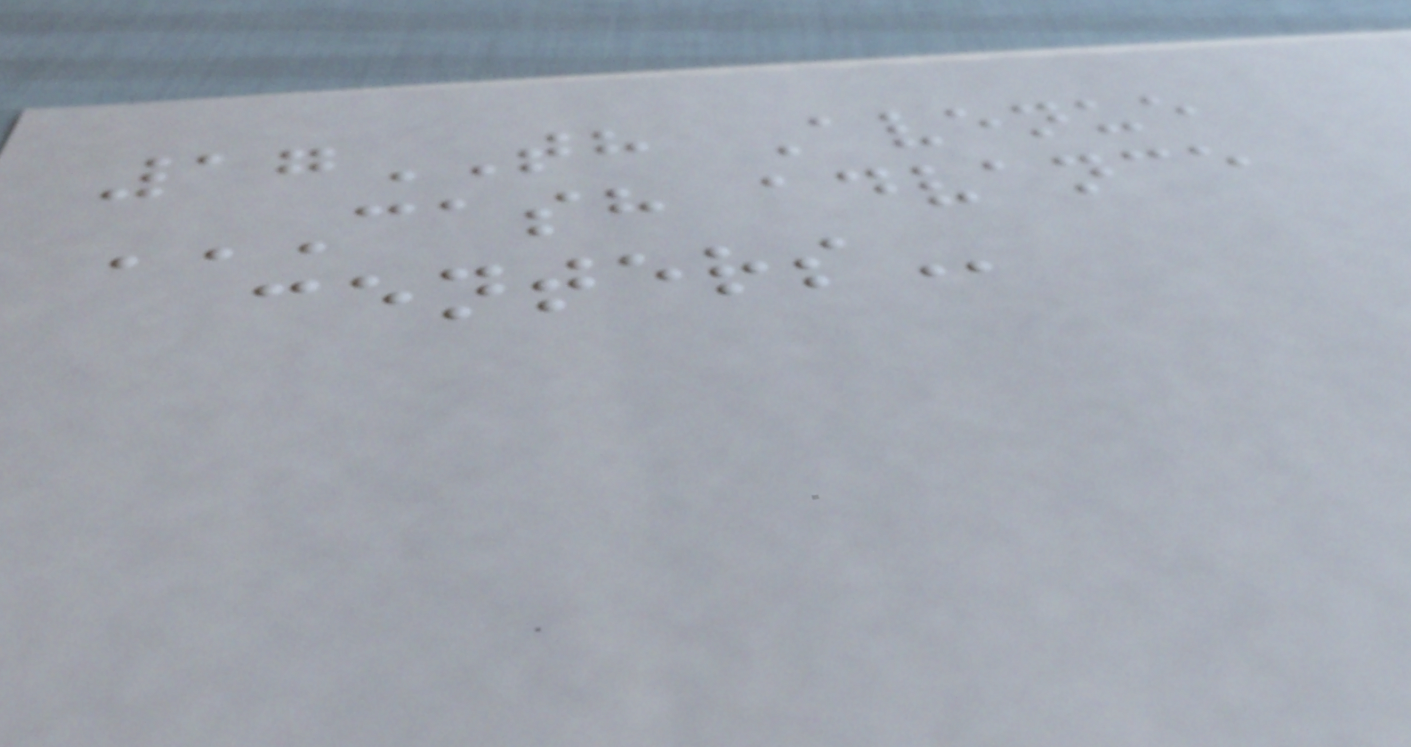17TH Avenue
CASH ADVANCE
CENTERS
